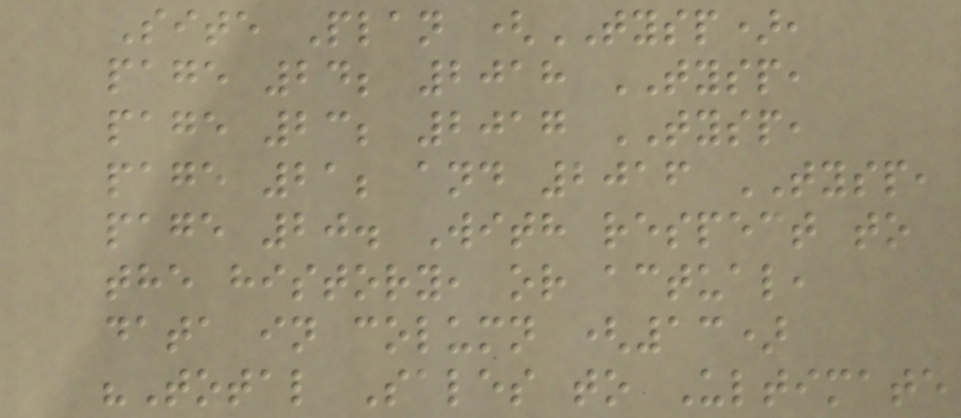Site Plan (TYSP),
page 24; 2018 TYSP,
page 23; 2017 TYSP,
page 21; and 2016 TYSP,
page 20. With respect to
the history, or actual,
data in column (13)
"Total Sales to Ultimate
